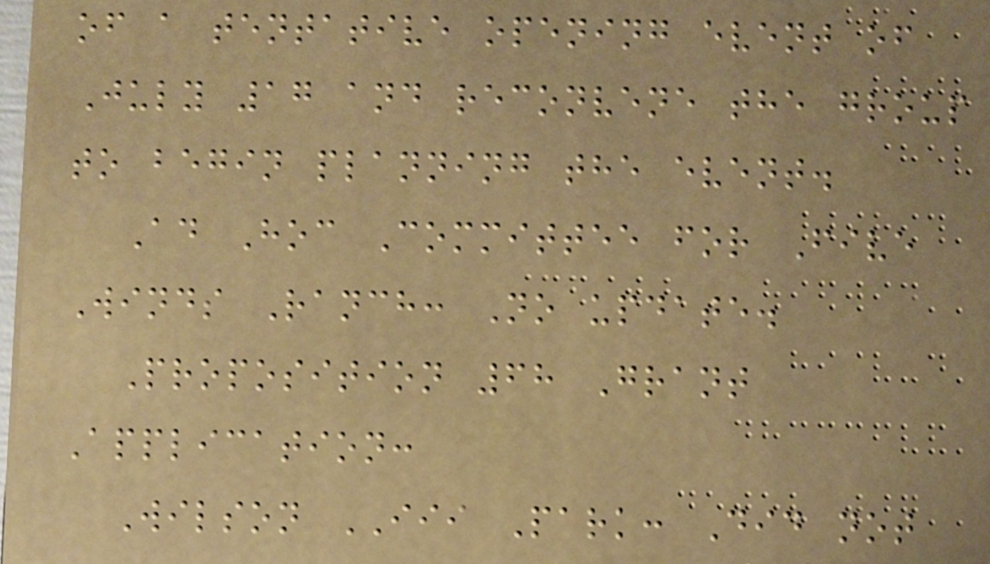of a tentative opening event of
July 17 and reconvene the group
to begin planning the event.
Ad Hoc Committee for Five
Winds Ranch: No update.
Proposition 68 Grant
Application:
Wilson III Park: Did not
